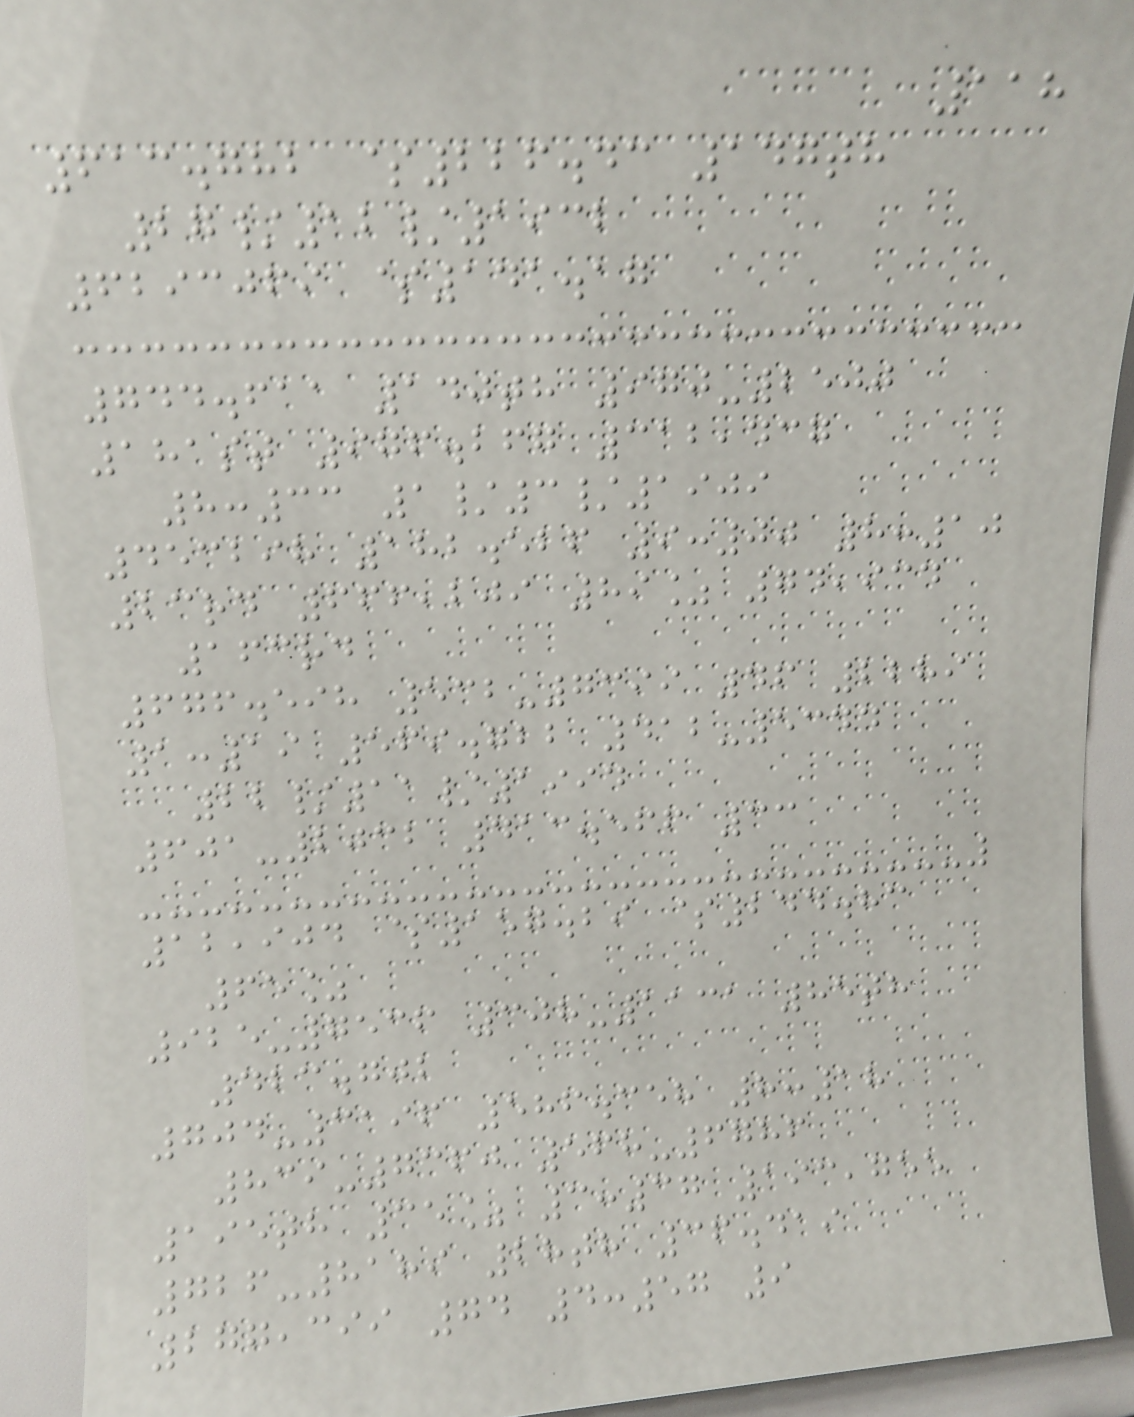118
613.782 $226.43 147th
27/12/1932
6293069 $141.17
744.611 140th 970-2500
181st 976.267 312,437
8:33 1/3/1909
453298 182.526 9:00 8:10
23rd 666,209 89% 74,934
163rd
676.598 532-7399 46 2289
1:19 569.722 412-5344
22/11/1994
601-2032 413.566 33
12,904 $157.29 $244.83
65%
925-7536 308-1131 85th
423.702
704-3196 586.358 8:18
839-7360 568-6786
195th 35% 3:37 193,755
726-8189 28th 36.419
277,399 74 4:57 9
